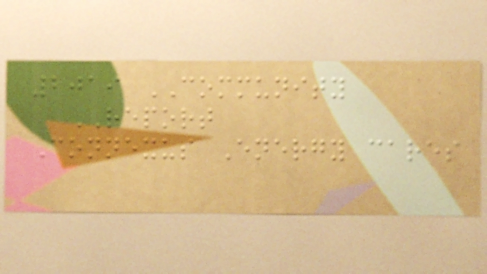2019 COMMUNITY
REPORT
Connexus Energy cares
